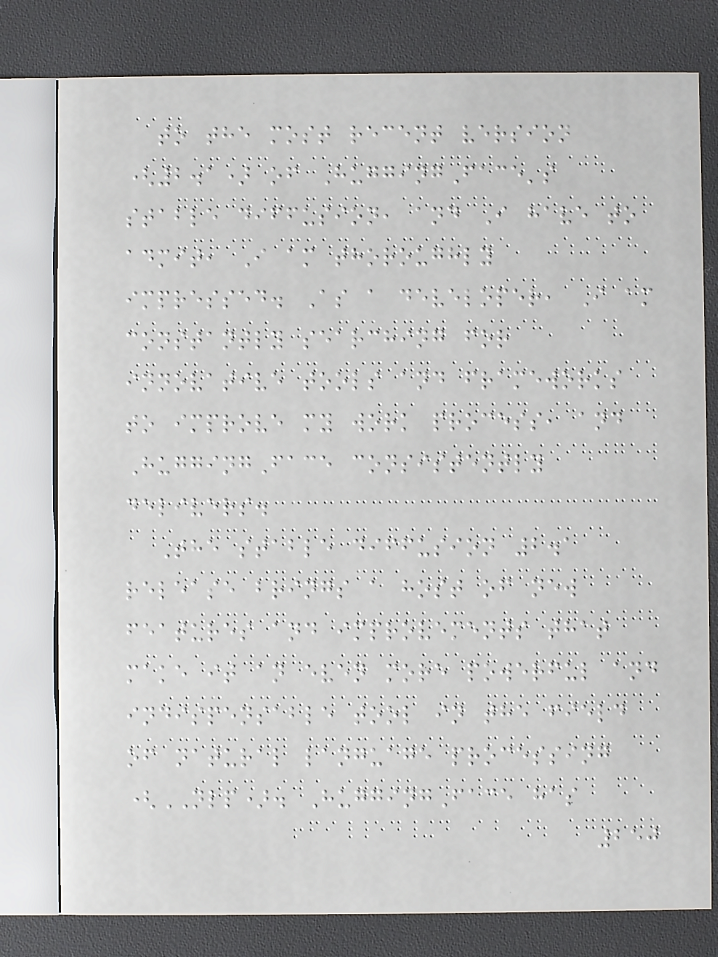to the most recent version
(2.1) of HuggingFace's
stable diffusion, and I have to
admit, I am thoroughly
impressed. As a developer, I am
constantly searching for
innovative tools and frameworks
to improve my work process, and
HuggingFace consistently
delivers.
The stable diffusion 2.1
release brings a host of new
features and improvements that
make it an even more powerful and
indispensable tool in the field
of natural language processing
(NLP). HuggingFace has
250
